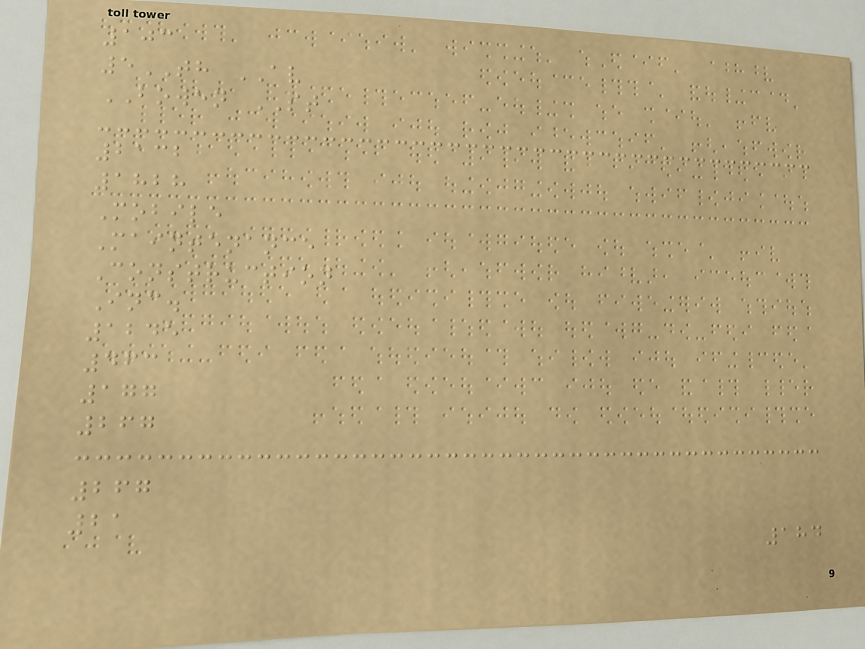103
5TH AV
BOWEN ST
2132
1828
Mobile
Maintenance
Construction
Inc.
1245
463
177
267
267
21
184
